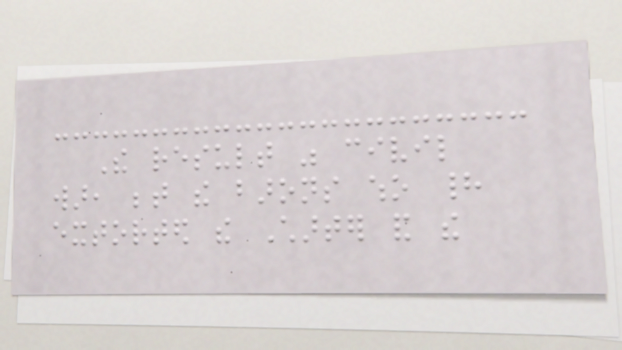The result was civil
war, between the barons who had
extorted the Charter and the
